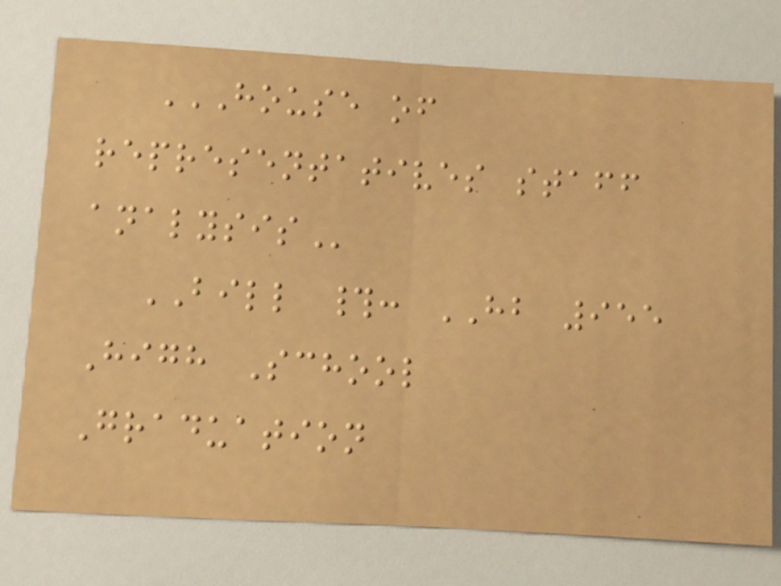HOUSE OF
REPRESENTATIVES STAFF
ANALYSIS
BILL #: HB 955
High School
Graduation
